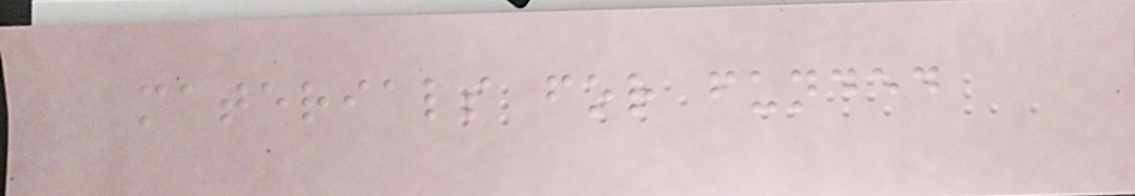materials for funded
